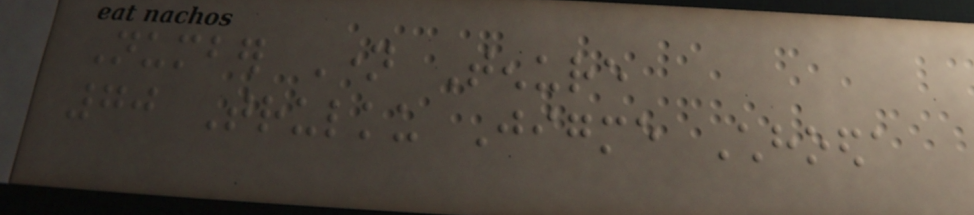Number Name Tenure
70 Trulku Jigme Chhoeda
